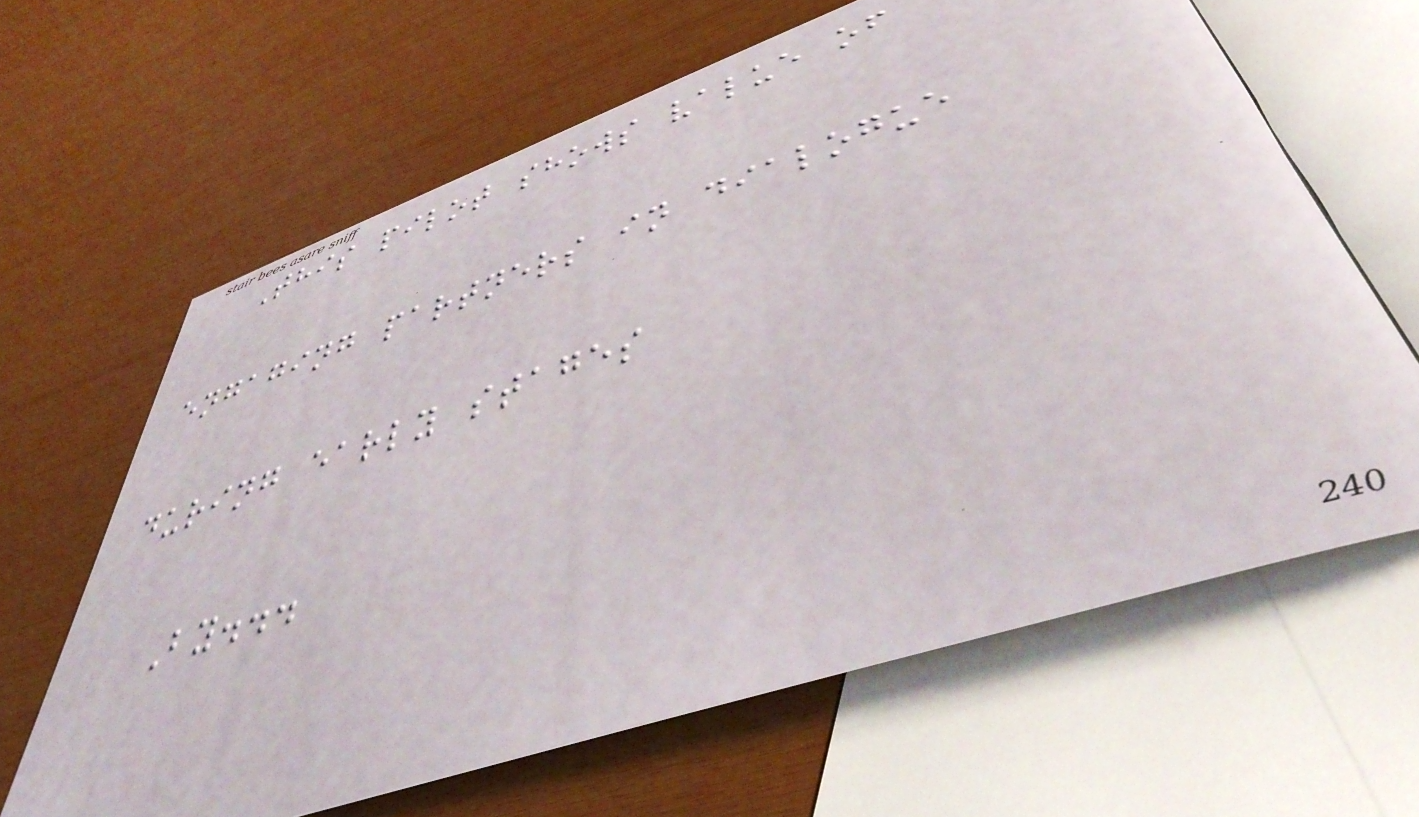This pilot shows value of
engaging partners in dialogue
during early stages
By...
